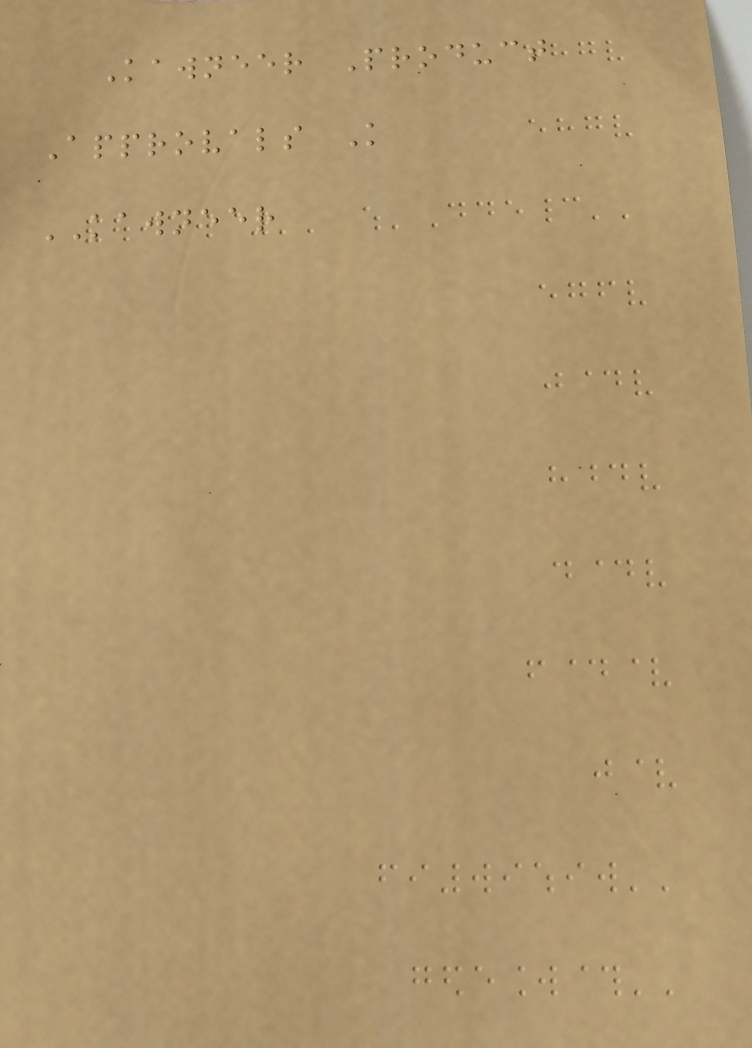Kawneer Product
Approvals K
KAWNEER
